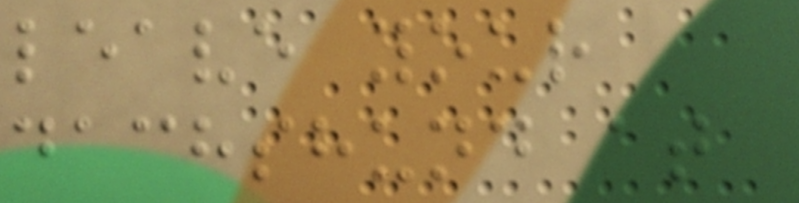leave your
dachshund at
